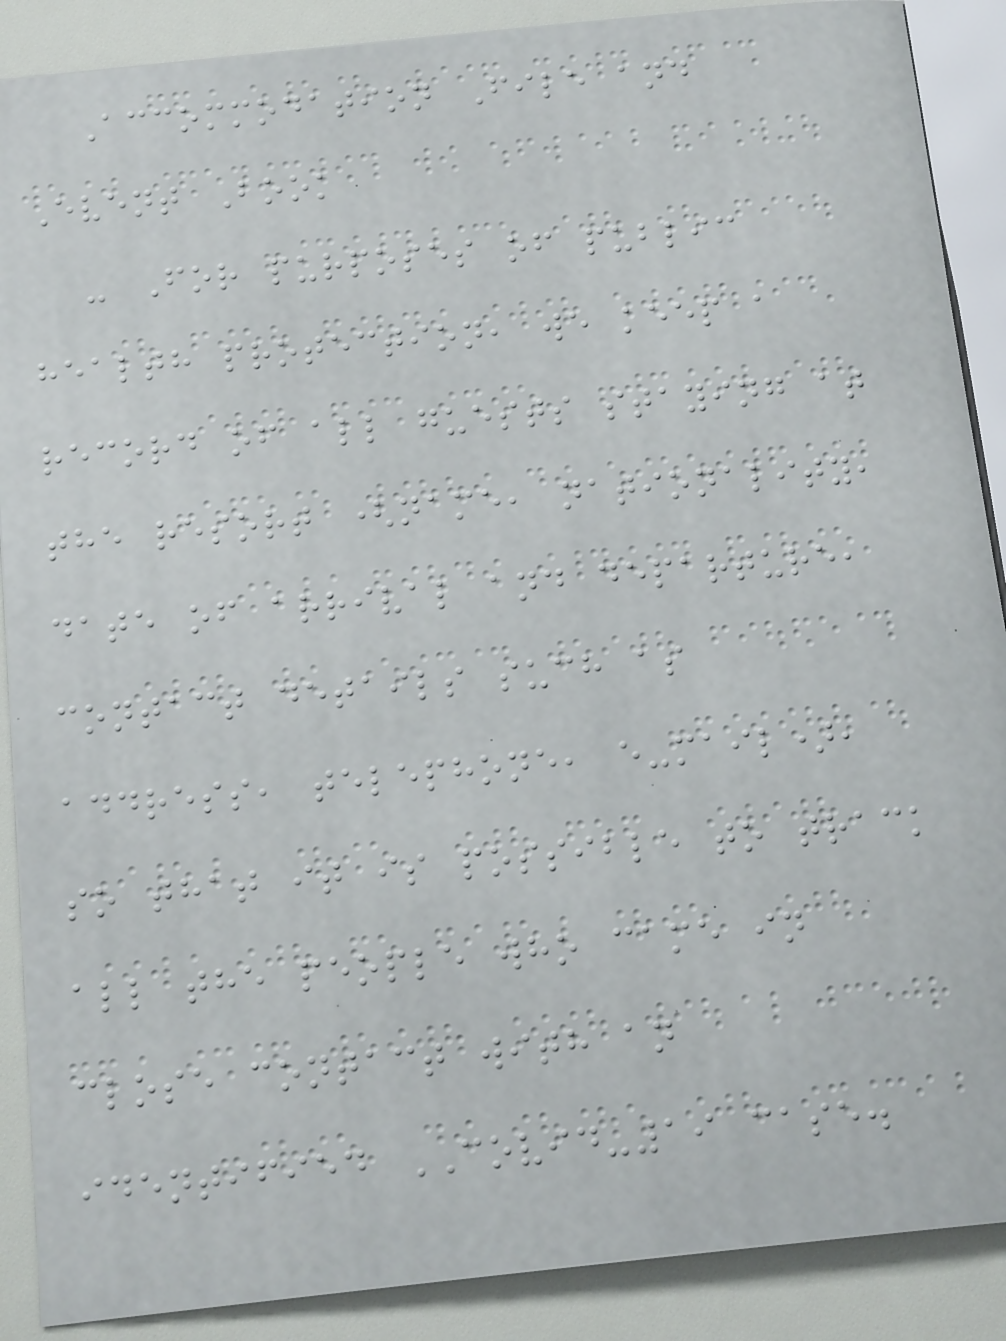Accommodation File and
Event Book
- For purposes of public
health protection, we keep a
record of all guests staying at
the resort (name, nationality,
date of arrival and departure,
contact details such as
address, telephone, e-mail),
so that it is possible to track
all the people who came in
close contact with an
identified COVID-19 case.
